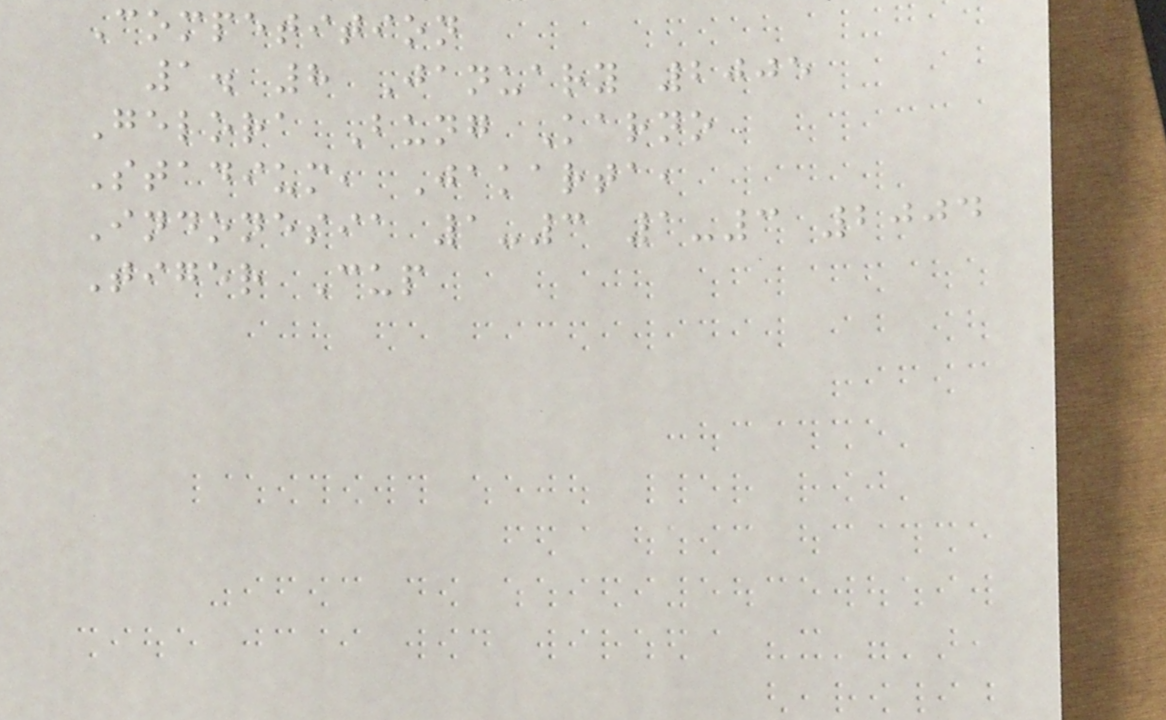Competition
1. 8 January 2005
Gelora Bung Karno
Stadium, Jakarta,
Indonesia 1-3 1-3 2004
Tiger Cup
